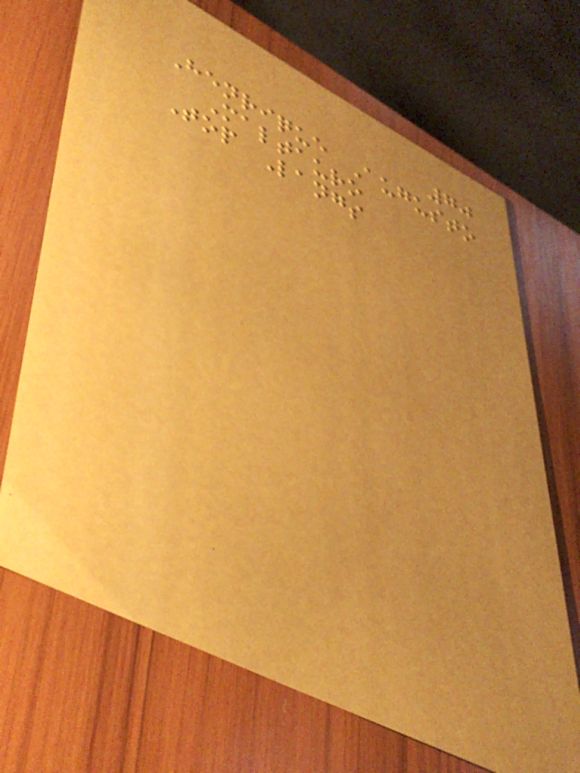70
Henrique Augusto
Maltauro
Top Langs
